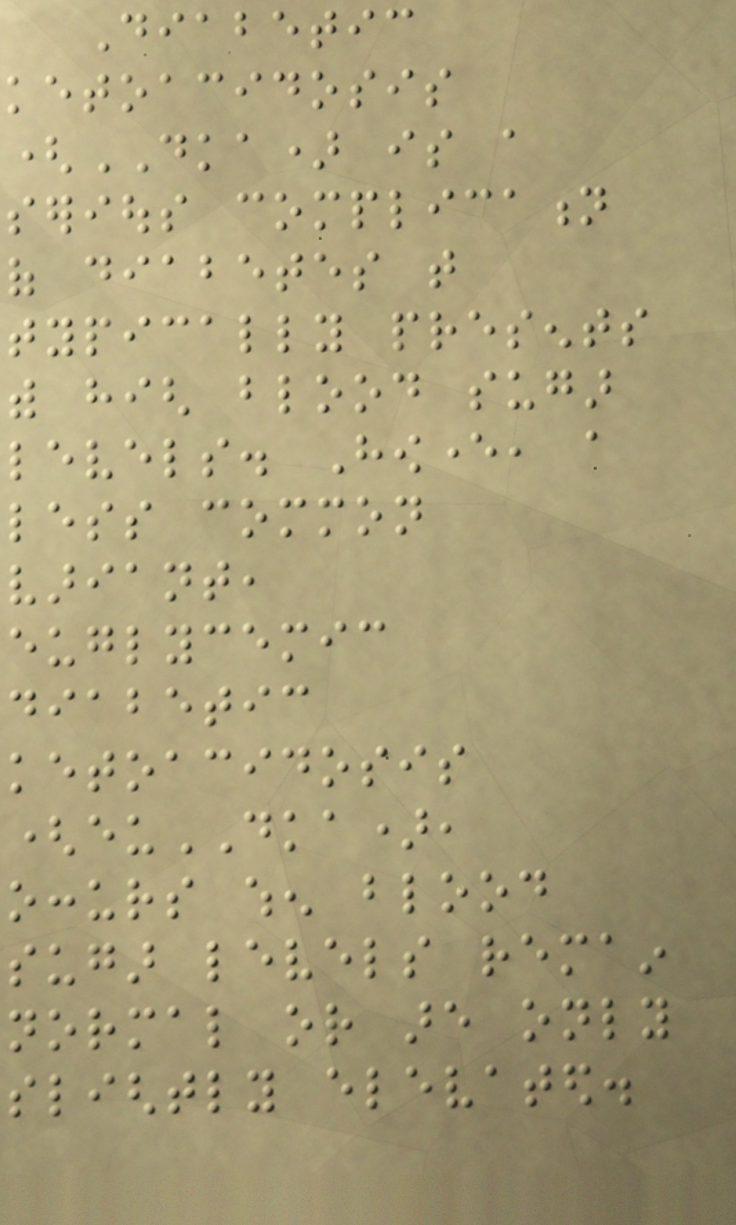Diabetic
ketoacidosis
(DKA) is a
serious complication
of diabetes that
typically presents
with high blood sugar
levels. However, a
less common
variant,
euglycemic
diabetic
ketoacidosis
(euDKA),
occurs when blood
sugar levels remain
normal or are only
slightly elevated.
